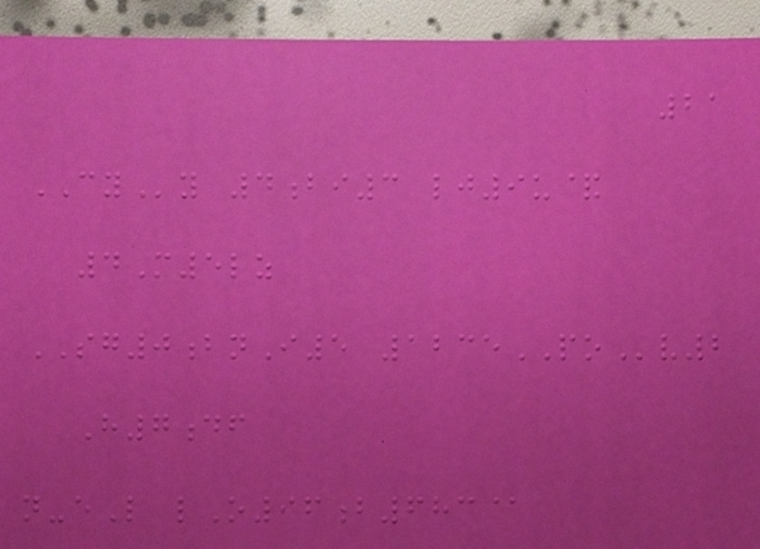21
CYy 4bi3 lj9u&
4M5lz
SG0bnI5 1235POv2
H7df
n-eL lO96b683@
